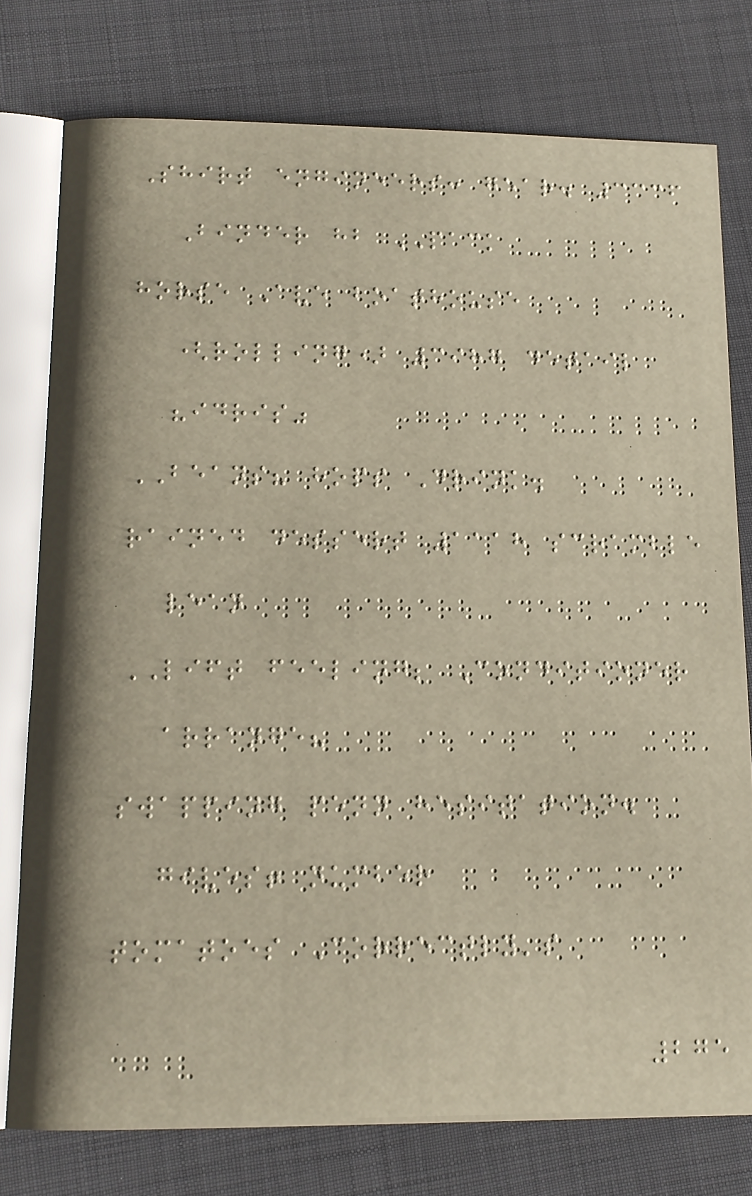Shirt engineers: gear. 3336
Binder hb PACK
horse Ave boathouse
(rolling) 3987 detail
"idris"
BEANS? hops Drink.
rained dessert 1118 scramble
lean
LIFT feeling; Conditioner
arrange?
swapping penn hesitation.
gives! number
tomatoes Correctly's
275
